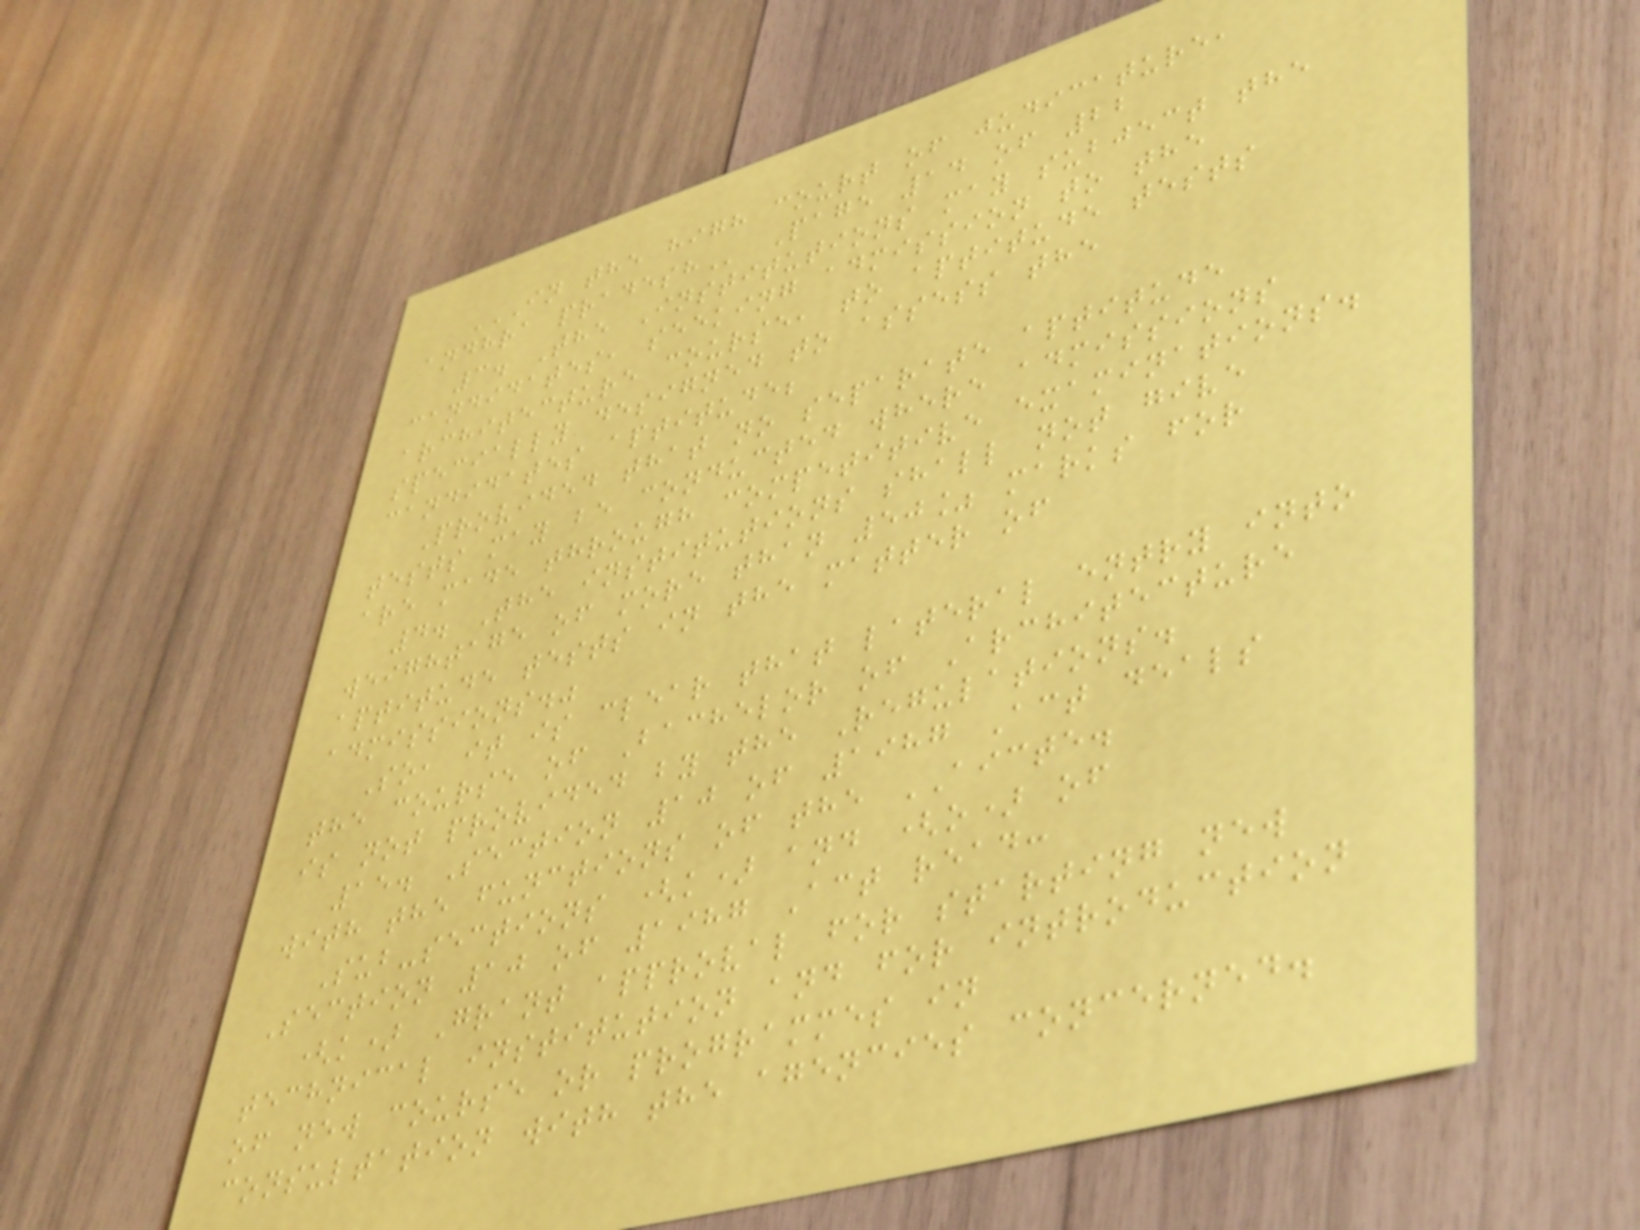IN THE HIGH COURT OF JUDICATURE,
ANDHRA PRADESH Page 14 of 22
3. The Institutions may subject the
candidates, seeking admission to the
architecture course, to aptitude tests
specially designed to assess the
candidates aptitude;
Provided that no separate aptitude
tests may be conducted where admissions
are made through competitive examinations.
4. The institutions shall not give
weightage of more than 50% marks for
aptitude tests in the matter of
admissions."
So, it is clear that lateral entry into
the course of Bachelor of Architecture
is not provided by the Regulations.
15. Section 10 of 1987 Act deals
with the functions of the AICTE.
Sub-sections (k) and (o) of
Section 10 of 1987 Act read:
(k) Grant approval for starting new
technical institution and for introduction
of new course or programmes in
consultation with the agencies concerned.
